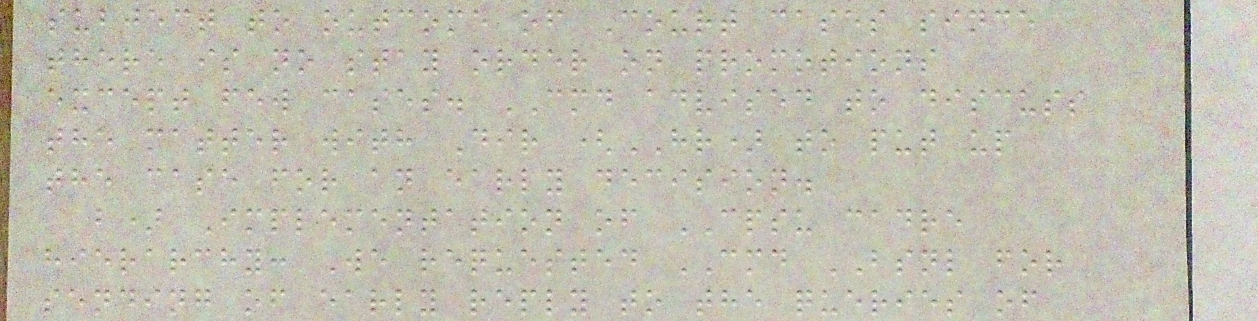subject to outcome of Court cases since
there is no stay order on promotions
except few cases. CMD advised to discuss
the matter with Dir (HR) to put up
the case for an early decision.
b) Implementation of CPSU cadre
hierarchy: We requested CMD BSNL for
sending of early reply to the queries of
